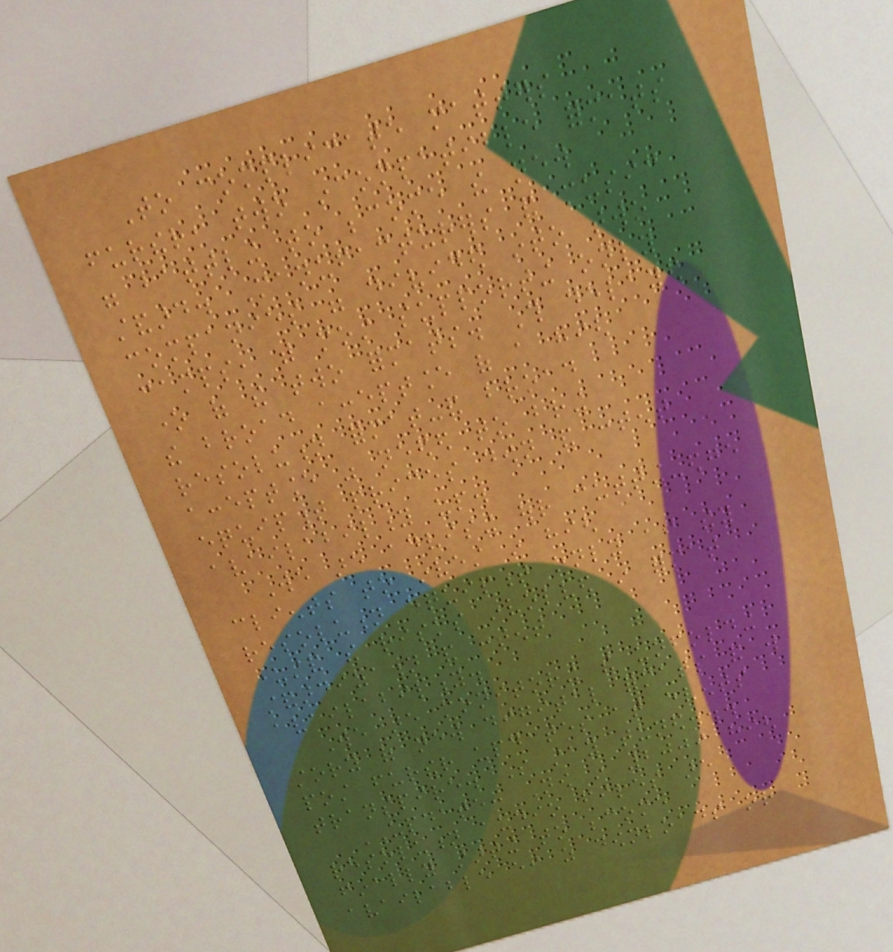To complicate matters
further, two incompatible formats
were battling to become the new
standard. Manufacturers and music
companies were divided into two
camps, with most supporting only
one of the two formats. This delayed
the broad acceptance of a high
resolution format-and broad
acceptance was needed to bring
equipment prices down and content
availability up.
We are advising our cutting-edge
clients to invest in high
resolution equipment only after they
understand the risks involved in format
standardization and content
availability.
We are monitoring the unfolding
story of new digital formats and will
post further updates at events
transpire. So stay tuned...
UPDATE: Now in 2009 high
resolution audio files are
finally starting to become
available either as downloads or
